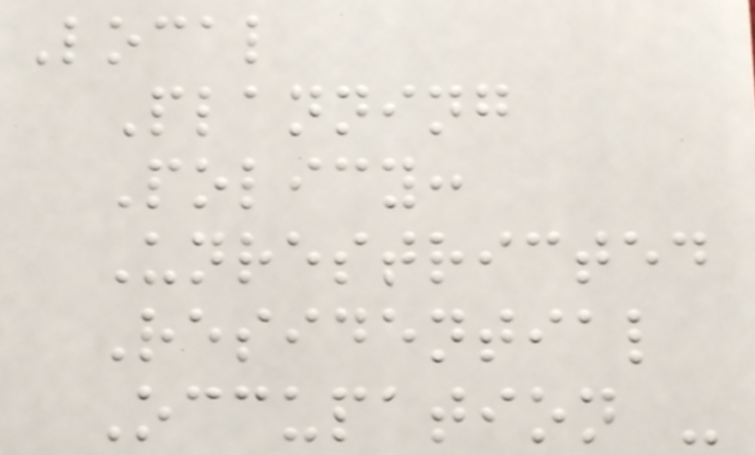Local
Planning
Policy:
Unrestricted
Residential
Occupation -
